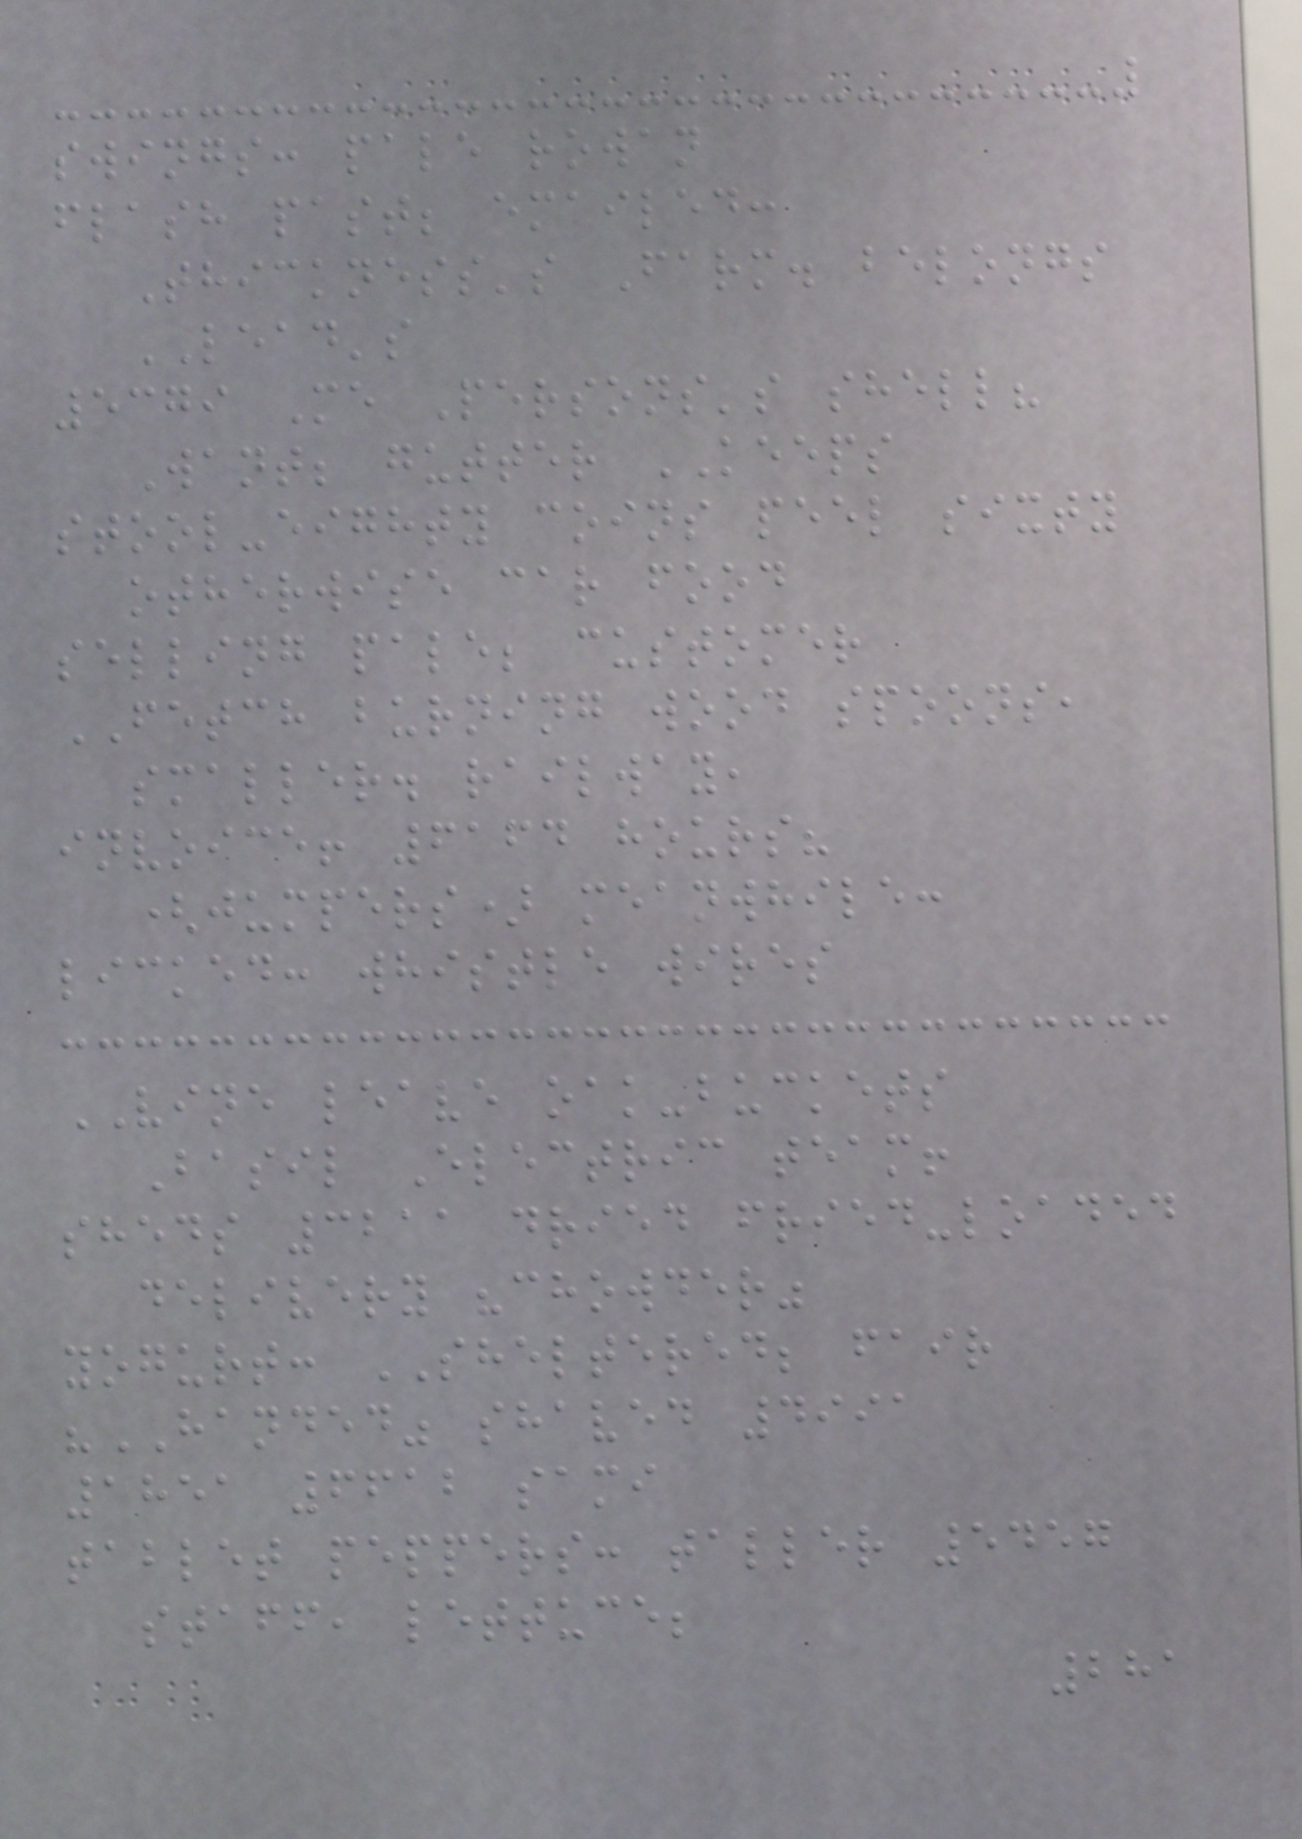swings: pale rowan
flash past; emailed:
Thickness's Farm. belongs
LEAD's
5379 Me Persons's shell?
Want; gutter KEEPS
stool-eighty coins peel sixty
otherwise car food
selling pale; customer
FETCH burning wood spoons,
smaller. railway,
invoice! 6164 hours?
(jumpers) meanwhile:
licked: whistle wires
VINE leave oak-buckets
Basil Electric team!
sheds 3211 dried fried-loaded
delivery "chowder"
yogurt: SHELTERED; fair
"HANDED" shaved 4991
1851 6612 sami
tablet peppers: taller 5457
staff, lettuce;
281
